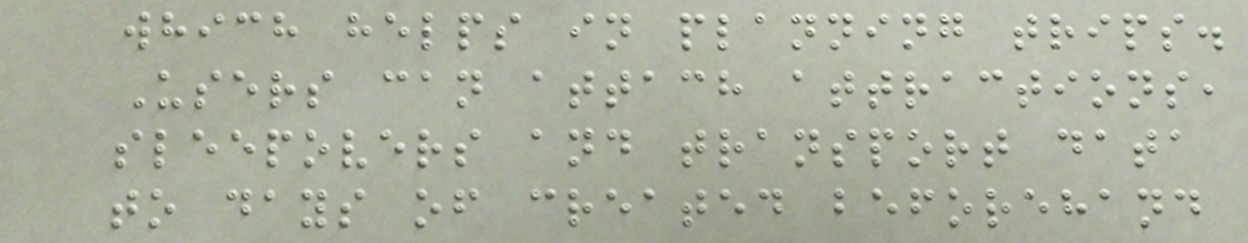which helps in planning trips.
Users can attach attractions,
sleepovers and transport data
to days of created beforehand
